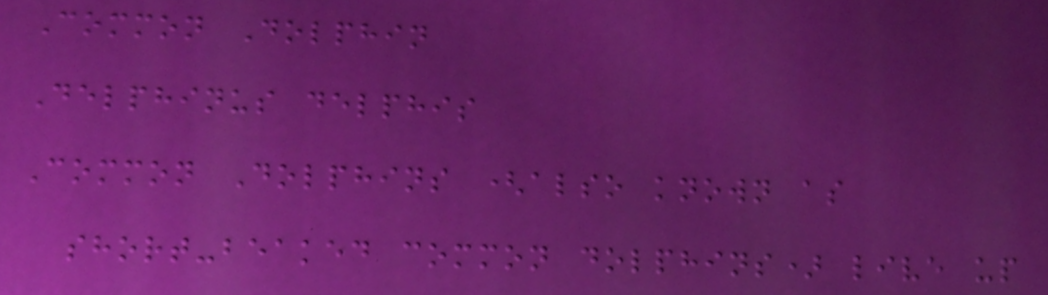Common Dolphin
Delphinus delphis
Common Dolphins (also known as
short-beaked common dolphins) live up
